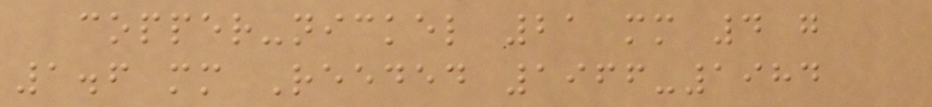copper-nickel 21 mm 4 g
1.6 mm Reeded 1966-1984
